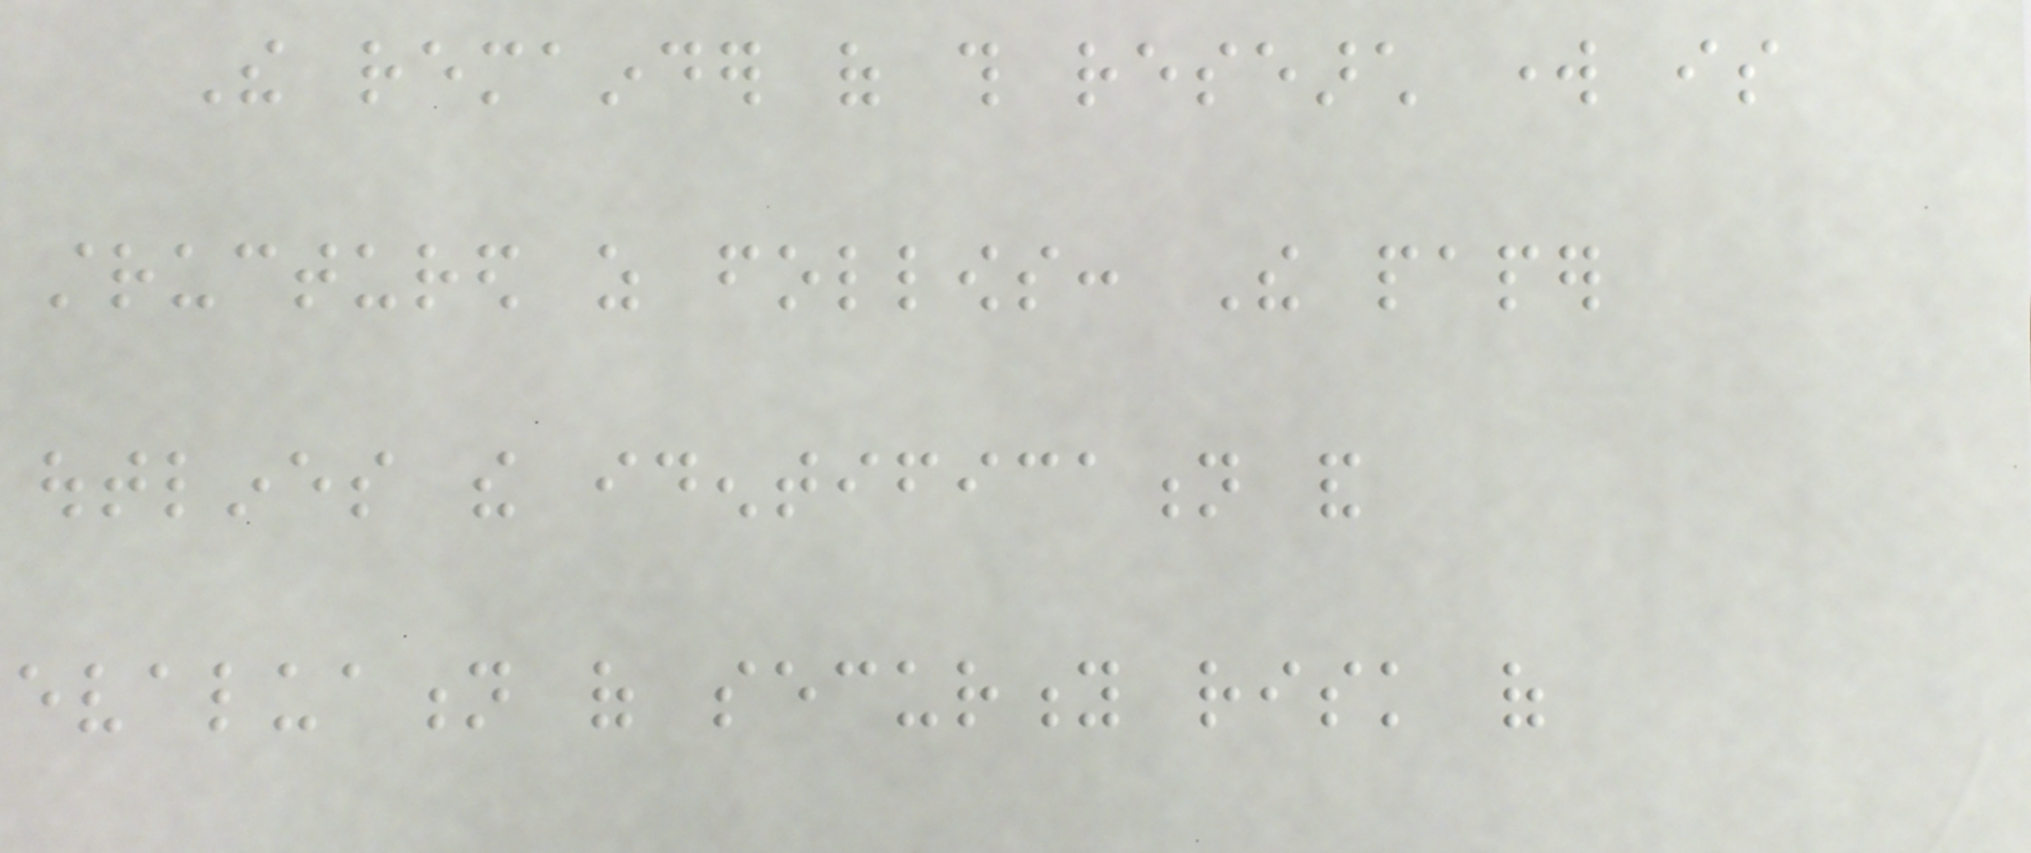The remainder of this research work is
structured as follows: The paper
outlines the identification and
evaluation of security risk of
